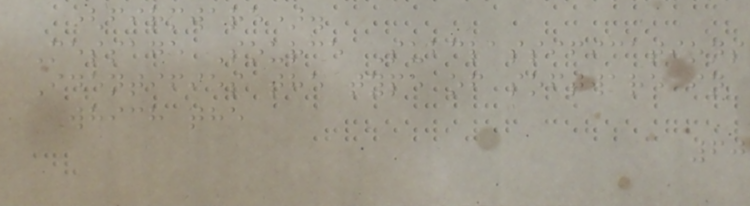(firmware).
Message Source Subclassifications
Identifies the type of software in
which the
60
